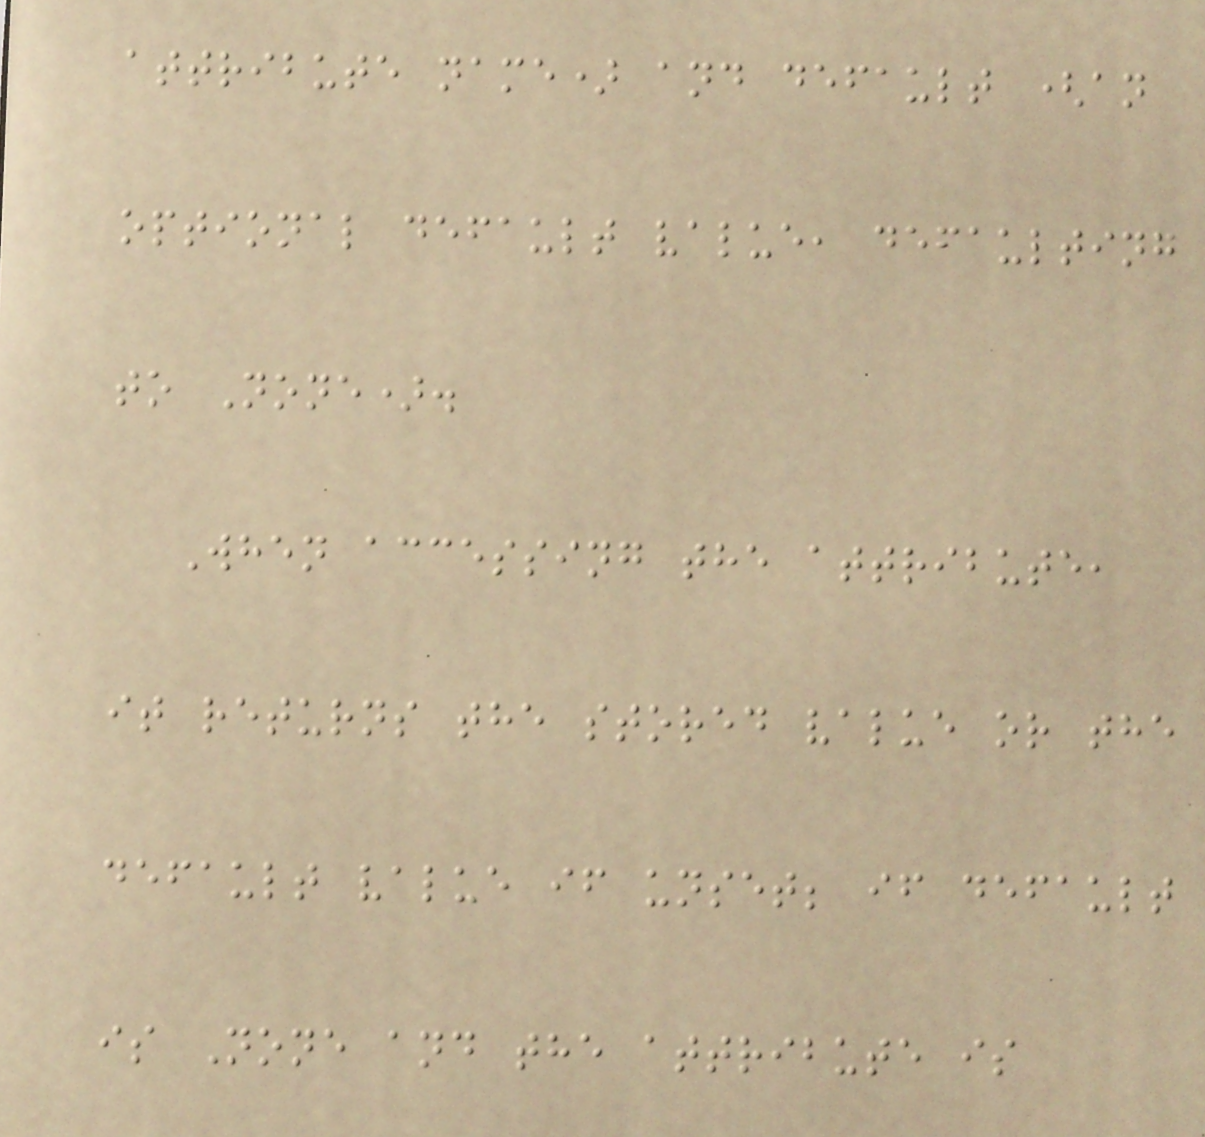attribute name) and default (an
optional default value, defaulting
to None).
When accessing the attribute,
it returns the stored value or the
default value if unset; if default
is None and the attribute is
